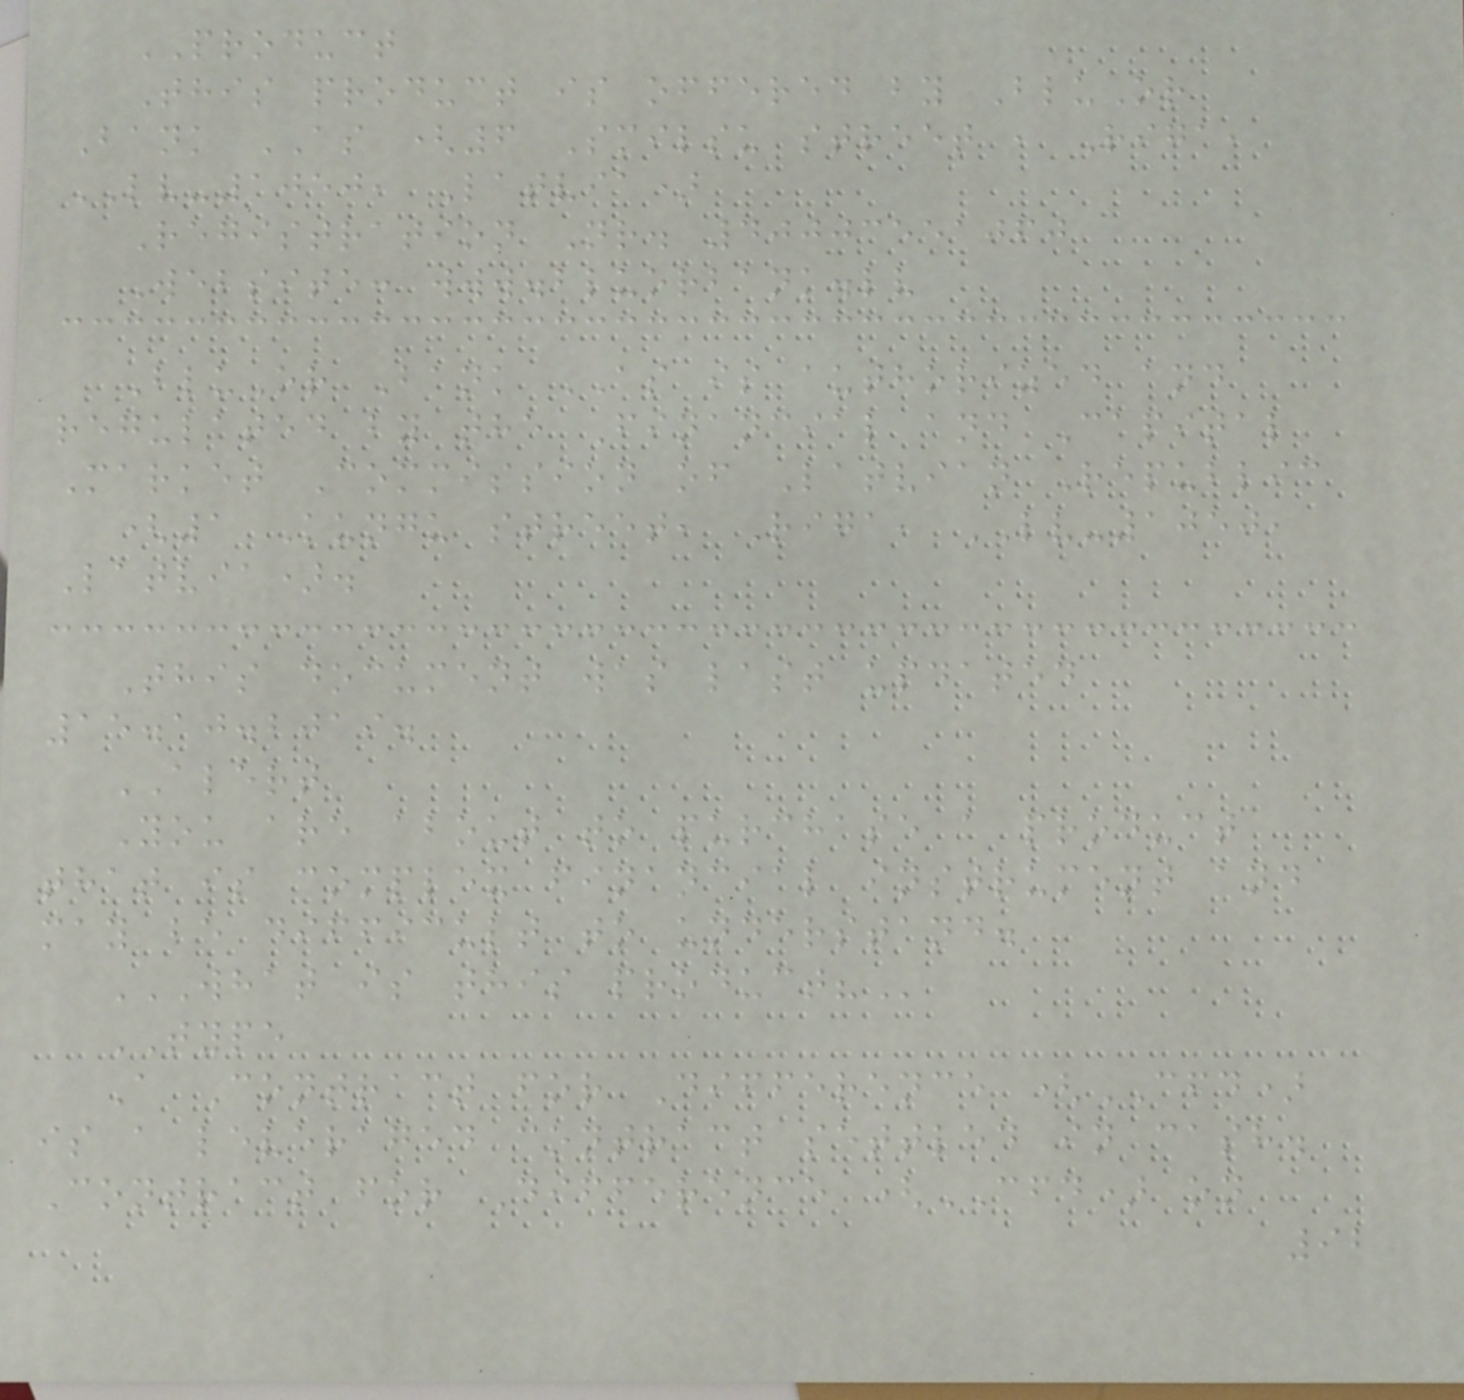PRODUCT
This product is offered by BluOr
Bank AS (6 Smilsu street , Riga,
LV-1050, Latvia)
Registration Nr. 40003551060
Website: www.bluorbank.lv
BluOr Bank AS is authorized and
regulated by the Financial and Capital
Market Commission of Latvian Republic
(1 Kungu street, Riga, LV-1050,
Latvia).
This document was last updated
15.10.2019.
ALERT
You are about to purchase a product
that is complex financial instrument and
may be difficult to understand.
WHAT IS THIS PRODUCT?
TYPE
A Contract for Difference (CFD)
is a leveraged contract settled in cash.
Contract for Difference (CFD) on
92
